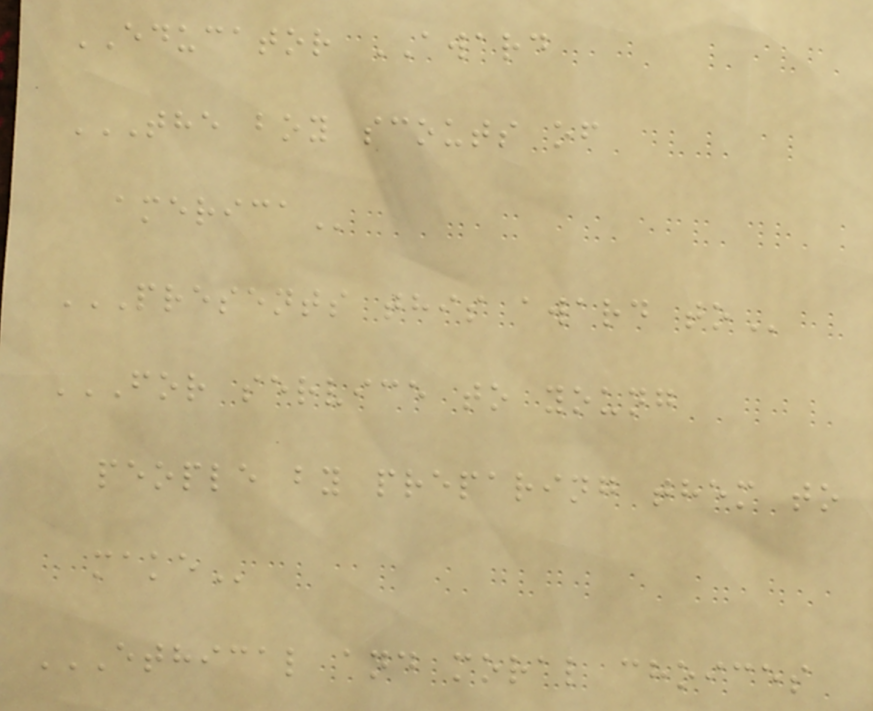EDUCATOR AWARD
THE BOY SCOUTS OF
AMERICA
PRESENTS THIS AWARD TO
FOR SERVICE TO YOUNG
PEOPLE BY PREPARING THEM TO
MAKE
ETHICAL AND MORAL CHOICES
